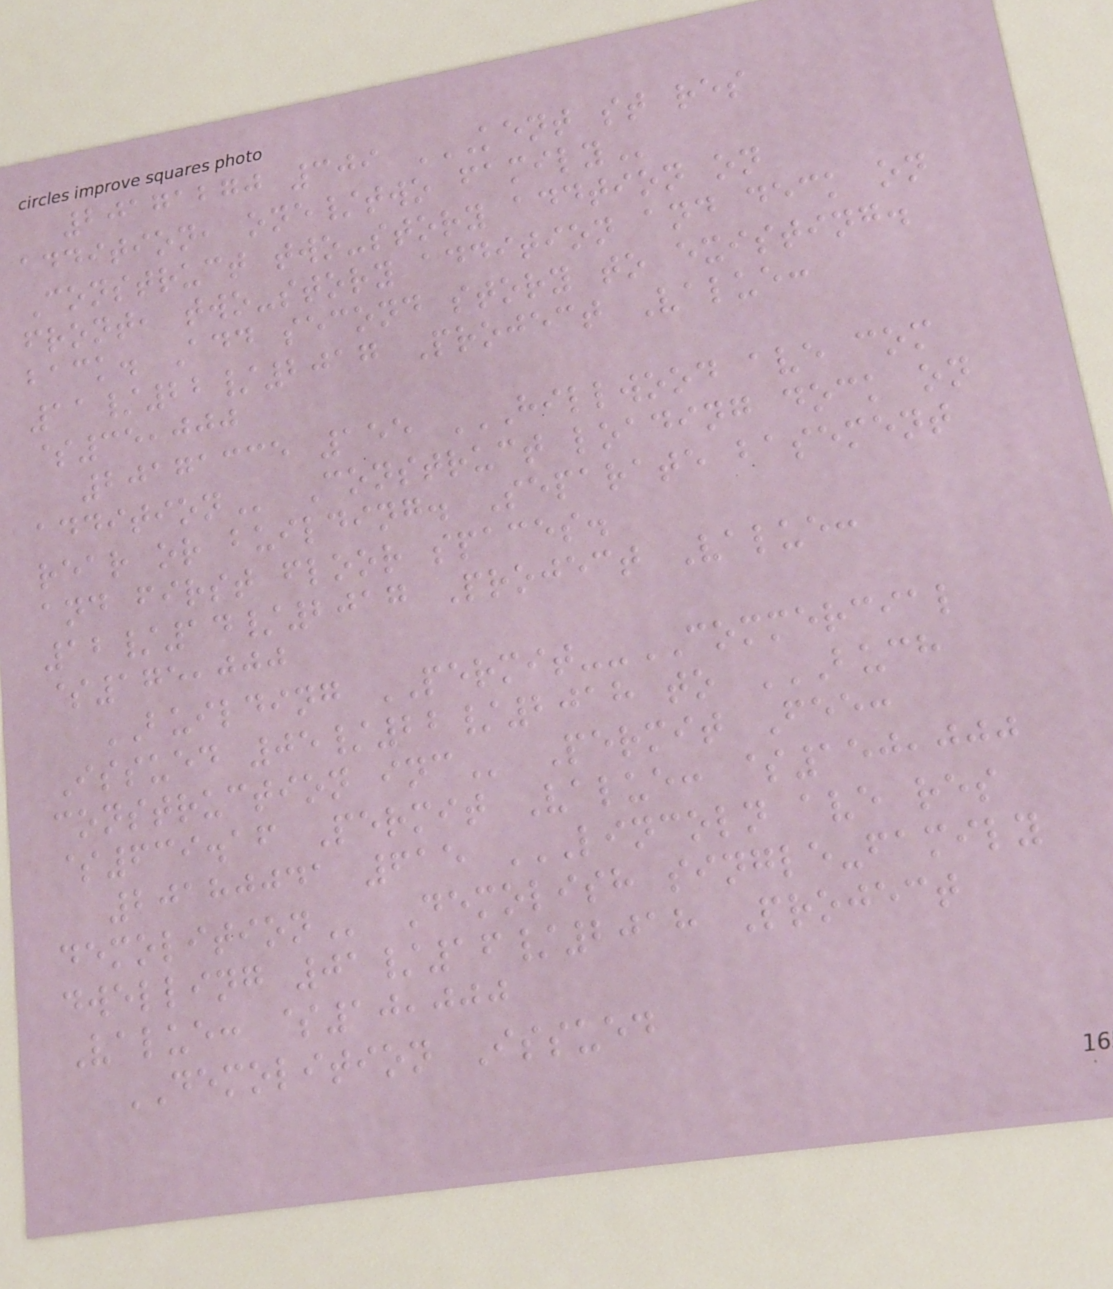20171270 309 KENT ST RES
ADDITION, ONE/TWO FAMILY
Construct two-story addtion on
front, two-story addition and deck on
back. Add second story to existing.
11/22/2017 Project Value:
$35,000
20171335 155 HILLWOOD AVE COM
ADDITION Construct loading dock on
rear or building. Separate basement
and first floor spaces.
12/14/2017 Project Value:
$175,000
BUILDING PERMIT--COMMERCIAL
Issued 05/22/2018 to BUCH
CONSTRUCTION INC Permit Fee:
$639.16 Permit Value: $150,000
20180041 615 LINCOLN AVE RES
DEMOLITION Demolish single-family
dwelling 01/16/2018 Project
Value: $10,000
DEMOLITION Issued
